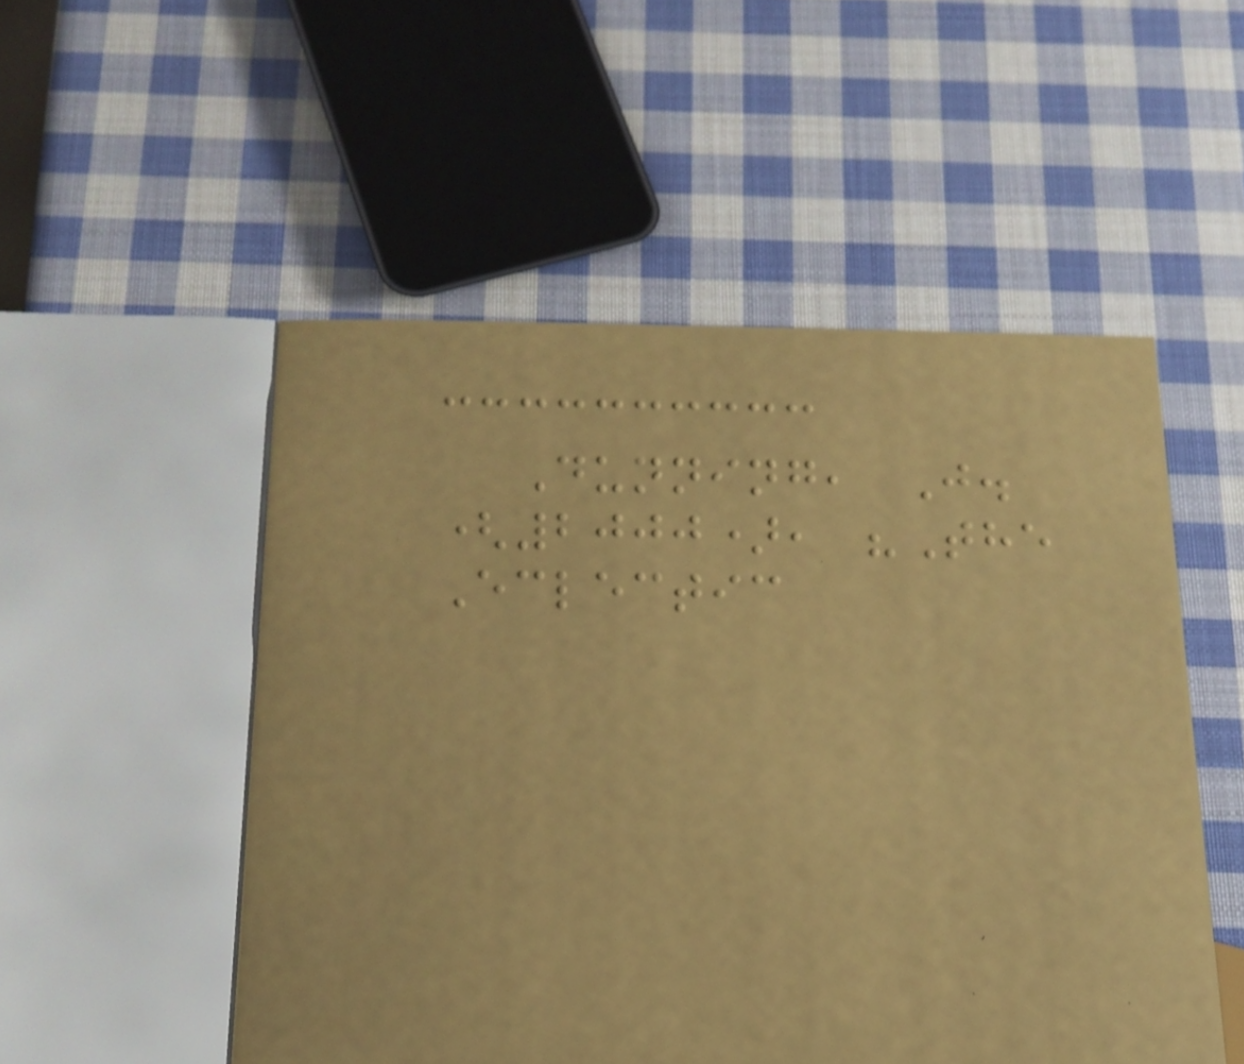Dunning, J.
(2000), "The
Eclectic
